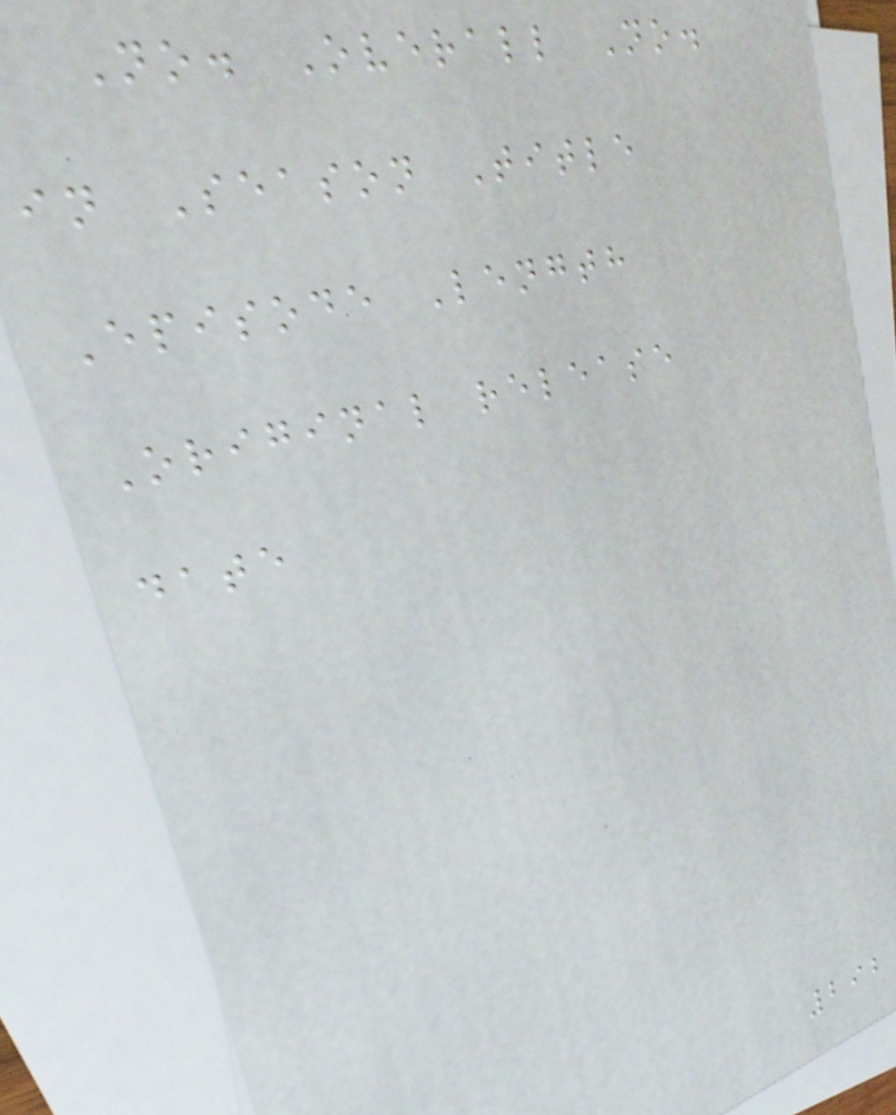No. Overall No.
in Season Title
Episode Length
Original release
date
292
